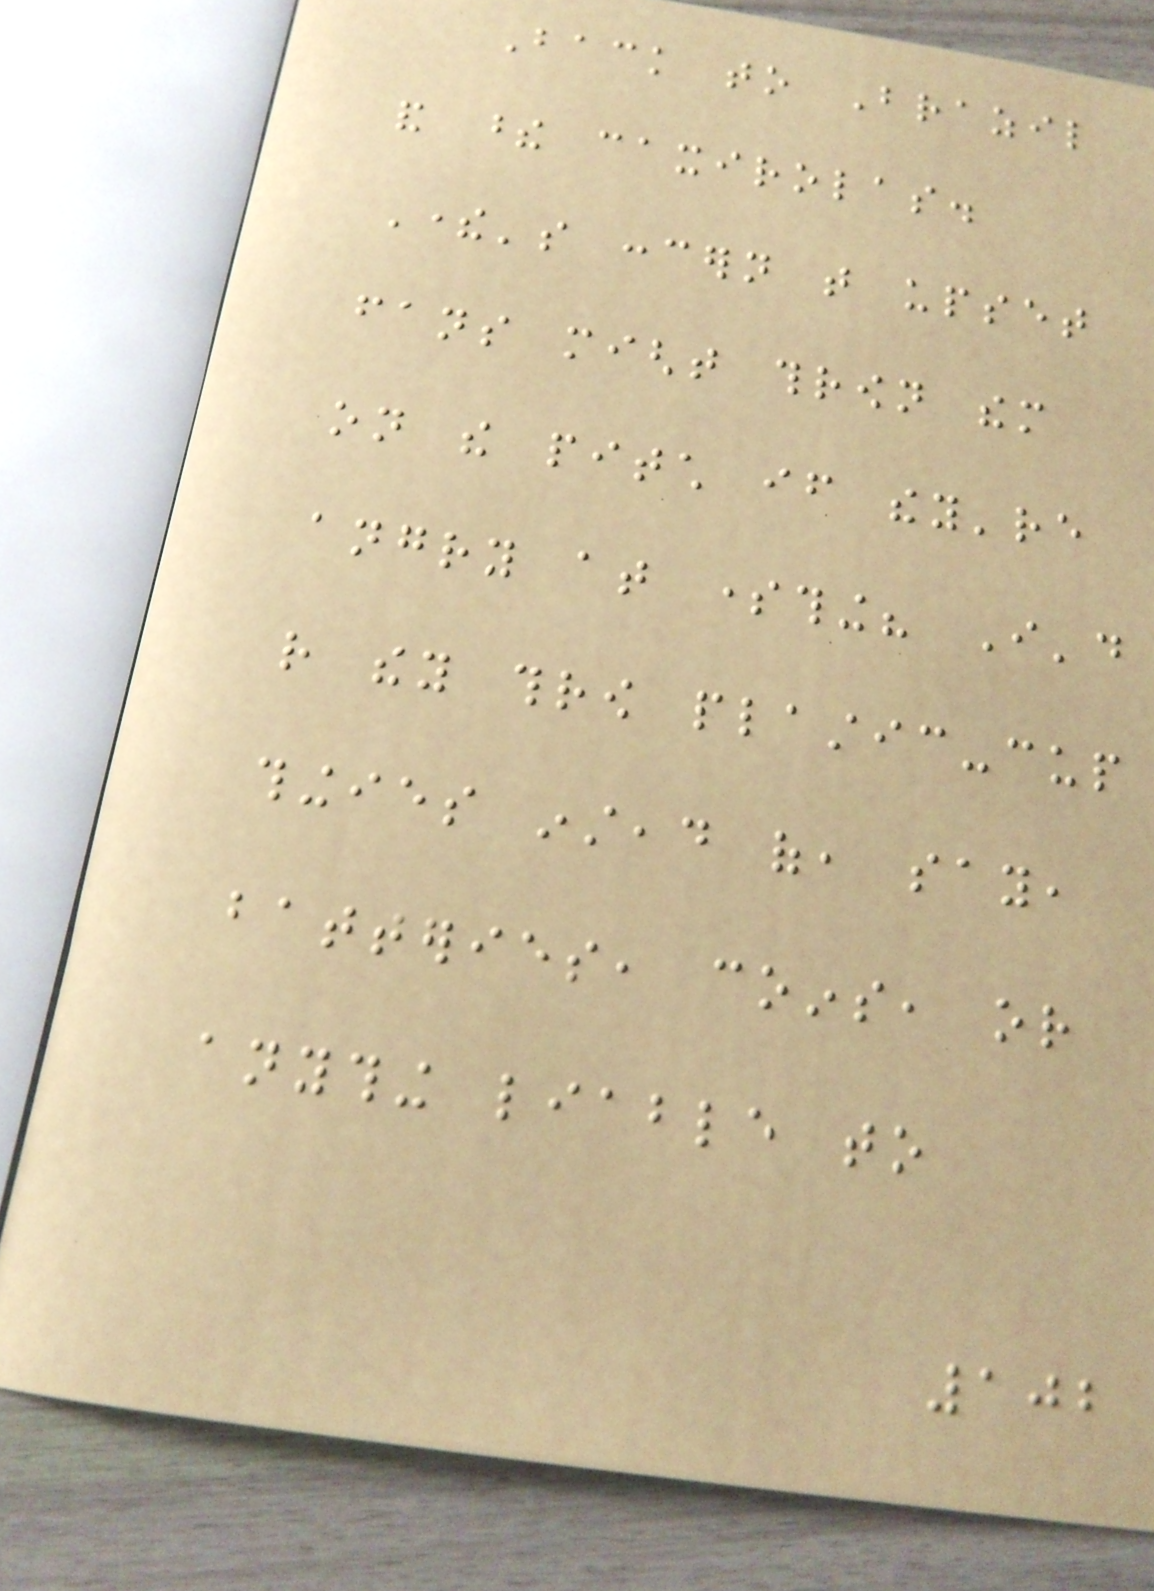Back to Brazil
and these caxirolas.
There's concern that upset
fans might thrown them
on the pitch if they're
angry at something? I'd
rather they throw plastic-cup
thingies instead of, say,
batteries, coins, or
anything liable to
102
